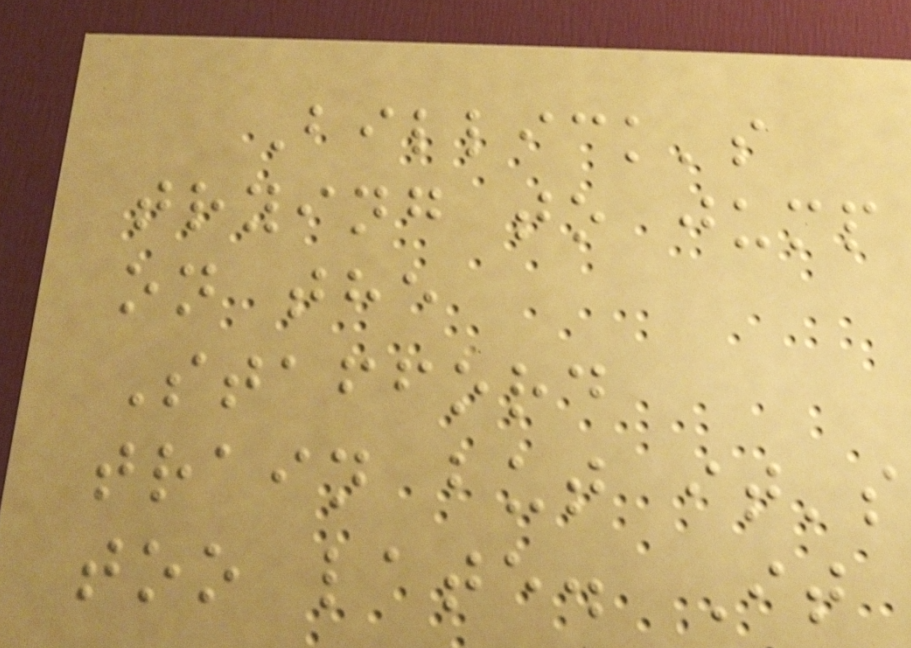Billick's
trying to jump
on the
Stafford
train but it's
too late. It
